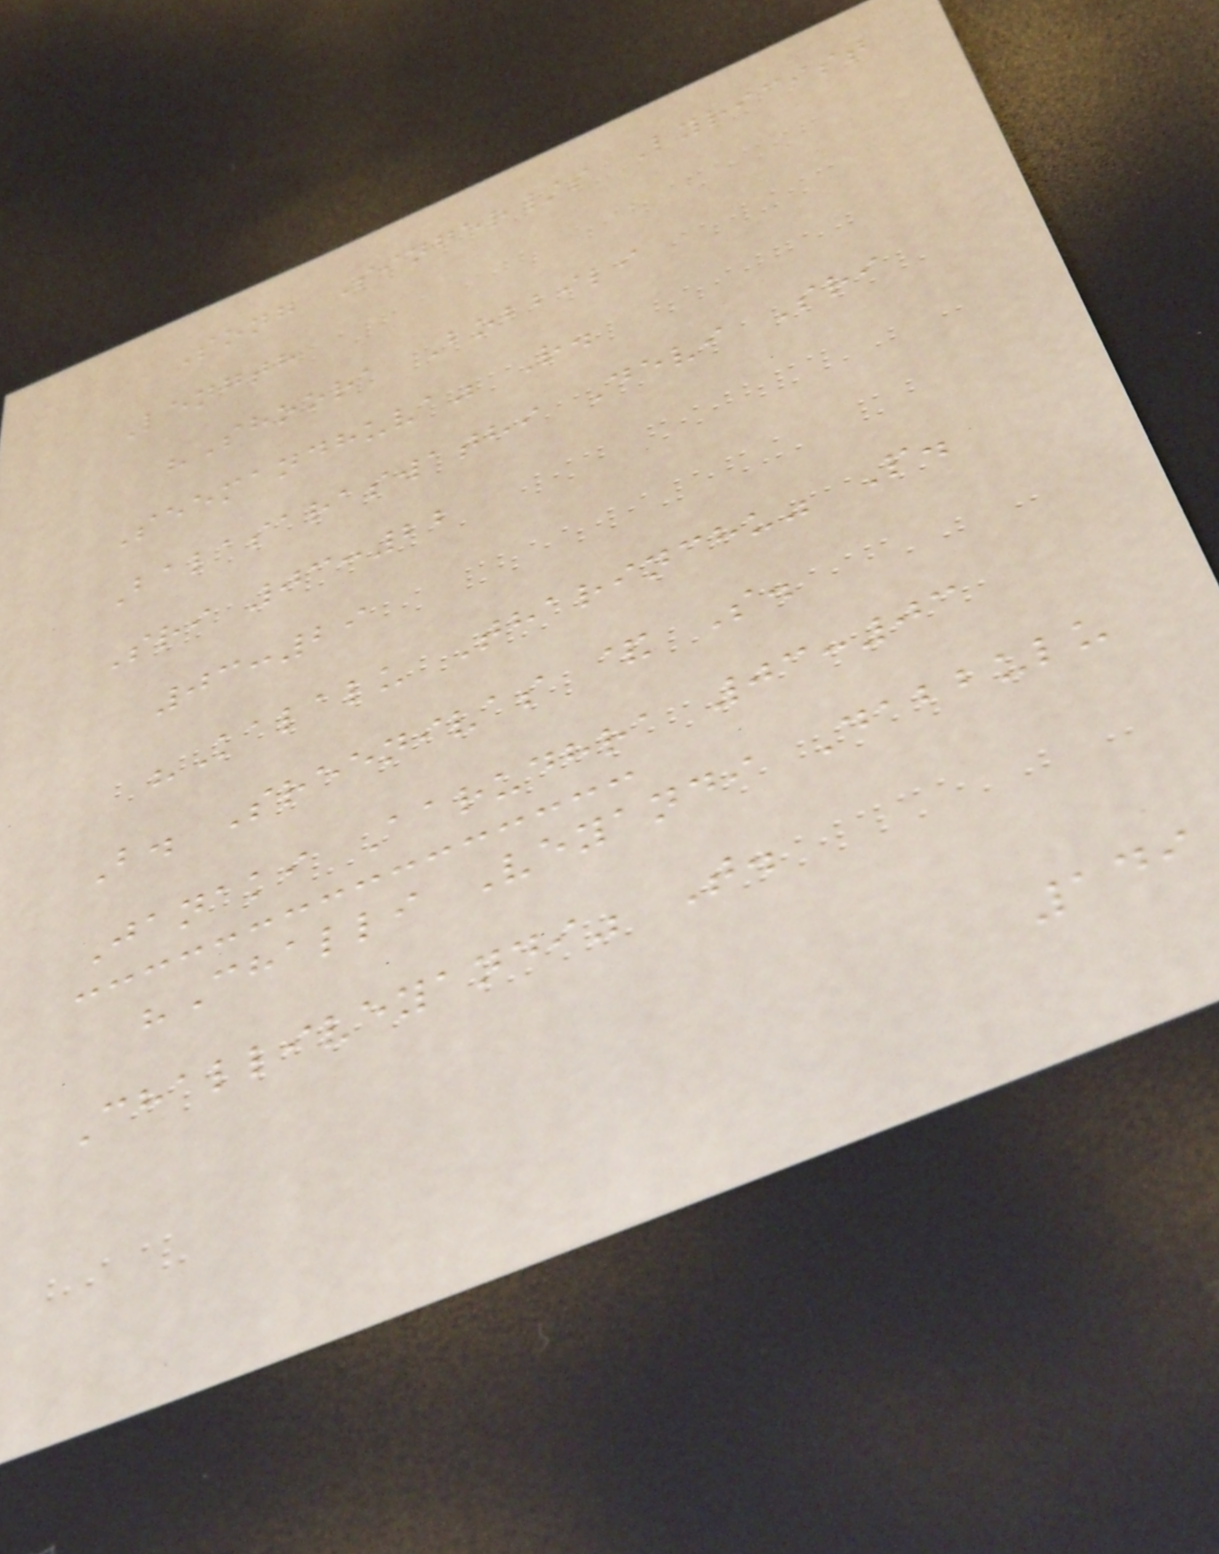Song Singer/s Lyricist
Length
"Shoora Bobbili
Seemandhuva" R.
Balasaraswathi Devi Sri
Sri 03:22
03:29
"Kalalu Tharinchu" P.
B. Sreenivas & S.
Janaki Aarudhra 03:03
"Challi Veyandi Dabbulu
Challiveyandi" T.
149
